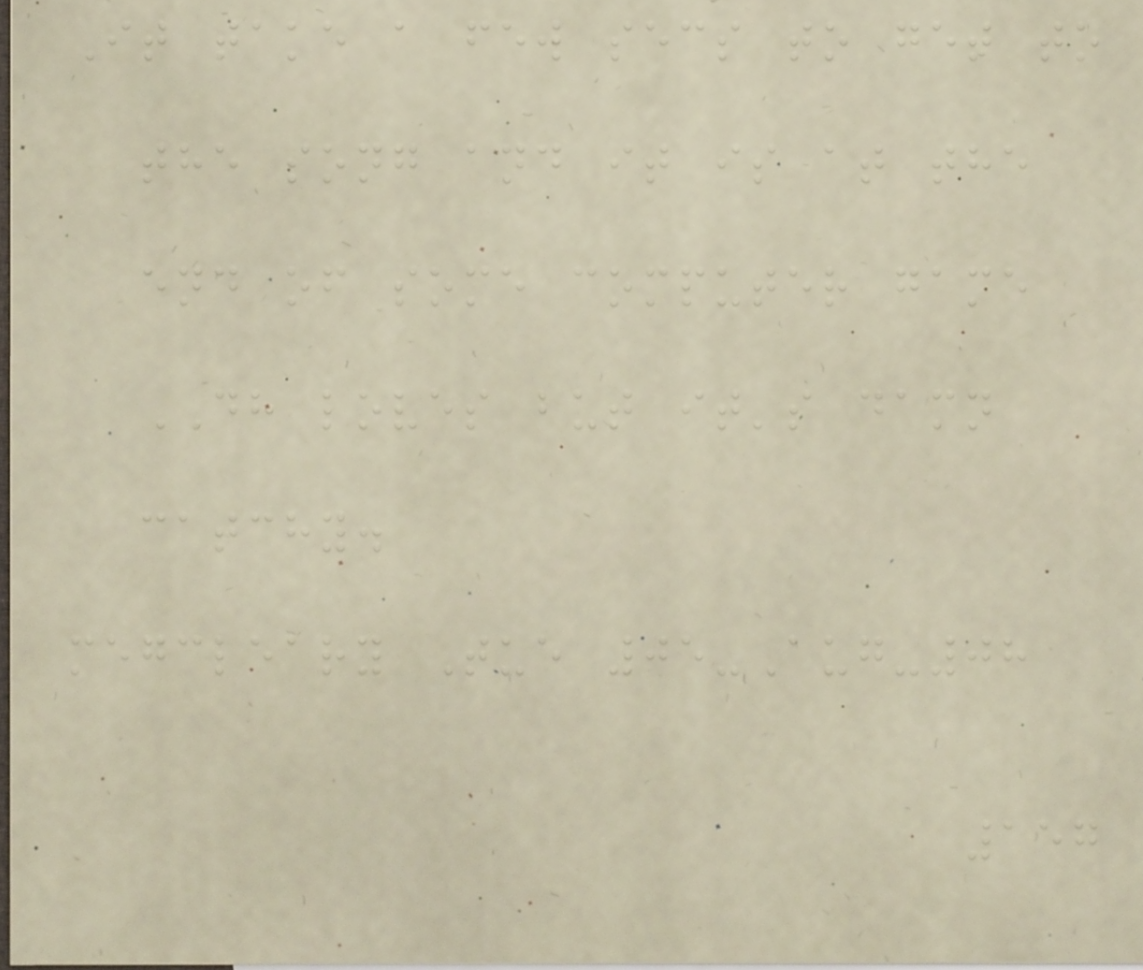It take a few secs to get to
the song and it is at the
end of some computer game
DH loves but it's damn
catchy.
megcleary Tue 05-Aug-08
157
